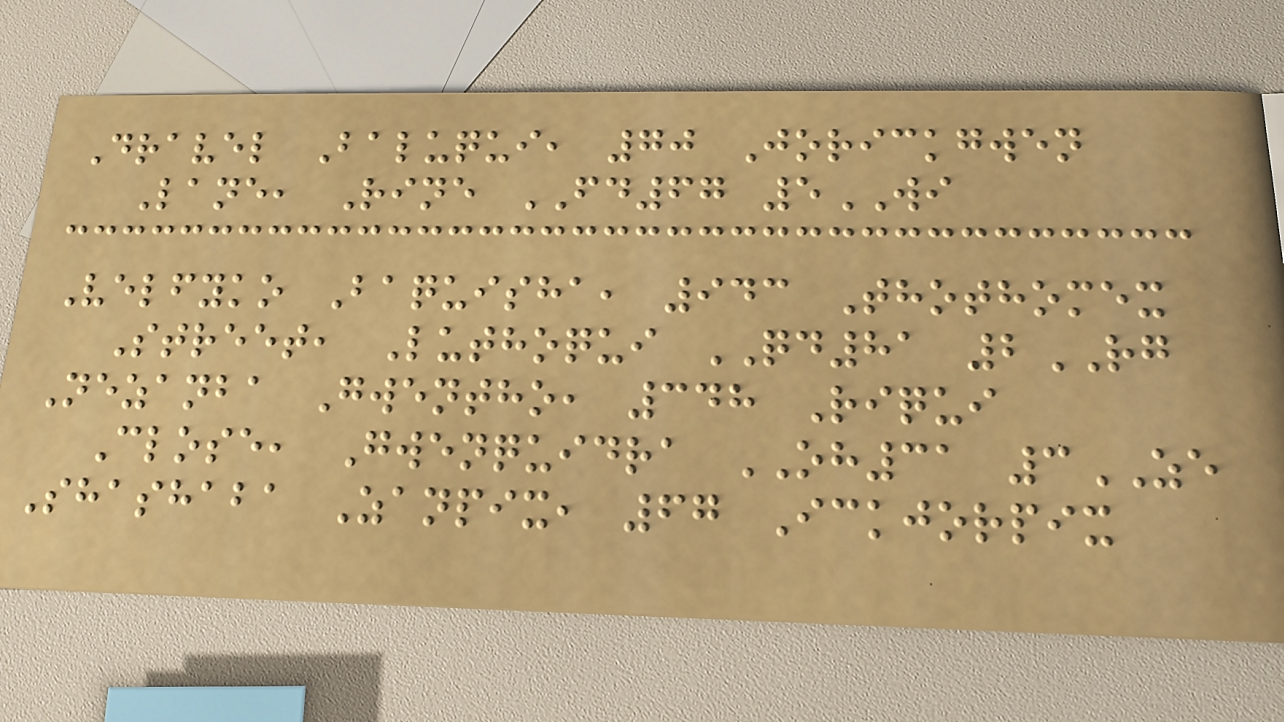Dravel Baluqui, 70 Jorickgwen
Lane, Rine FD67 5WI
Velfyko Baquisha, 943 Thothomex
Street, Luthoqui QD81 2RG
Nezanba Gwentho, 348 Riqui
Close, Gwenquidra OH31 3ZE
Shashaba Zanpix, 67 Ickjorpix
